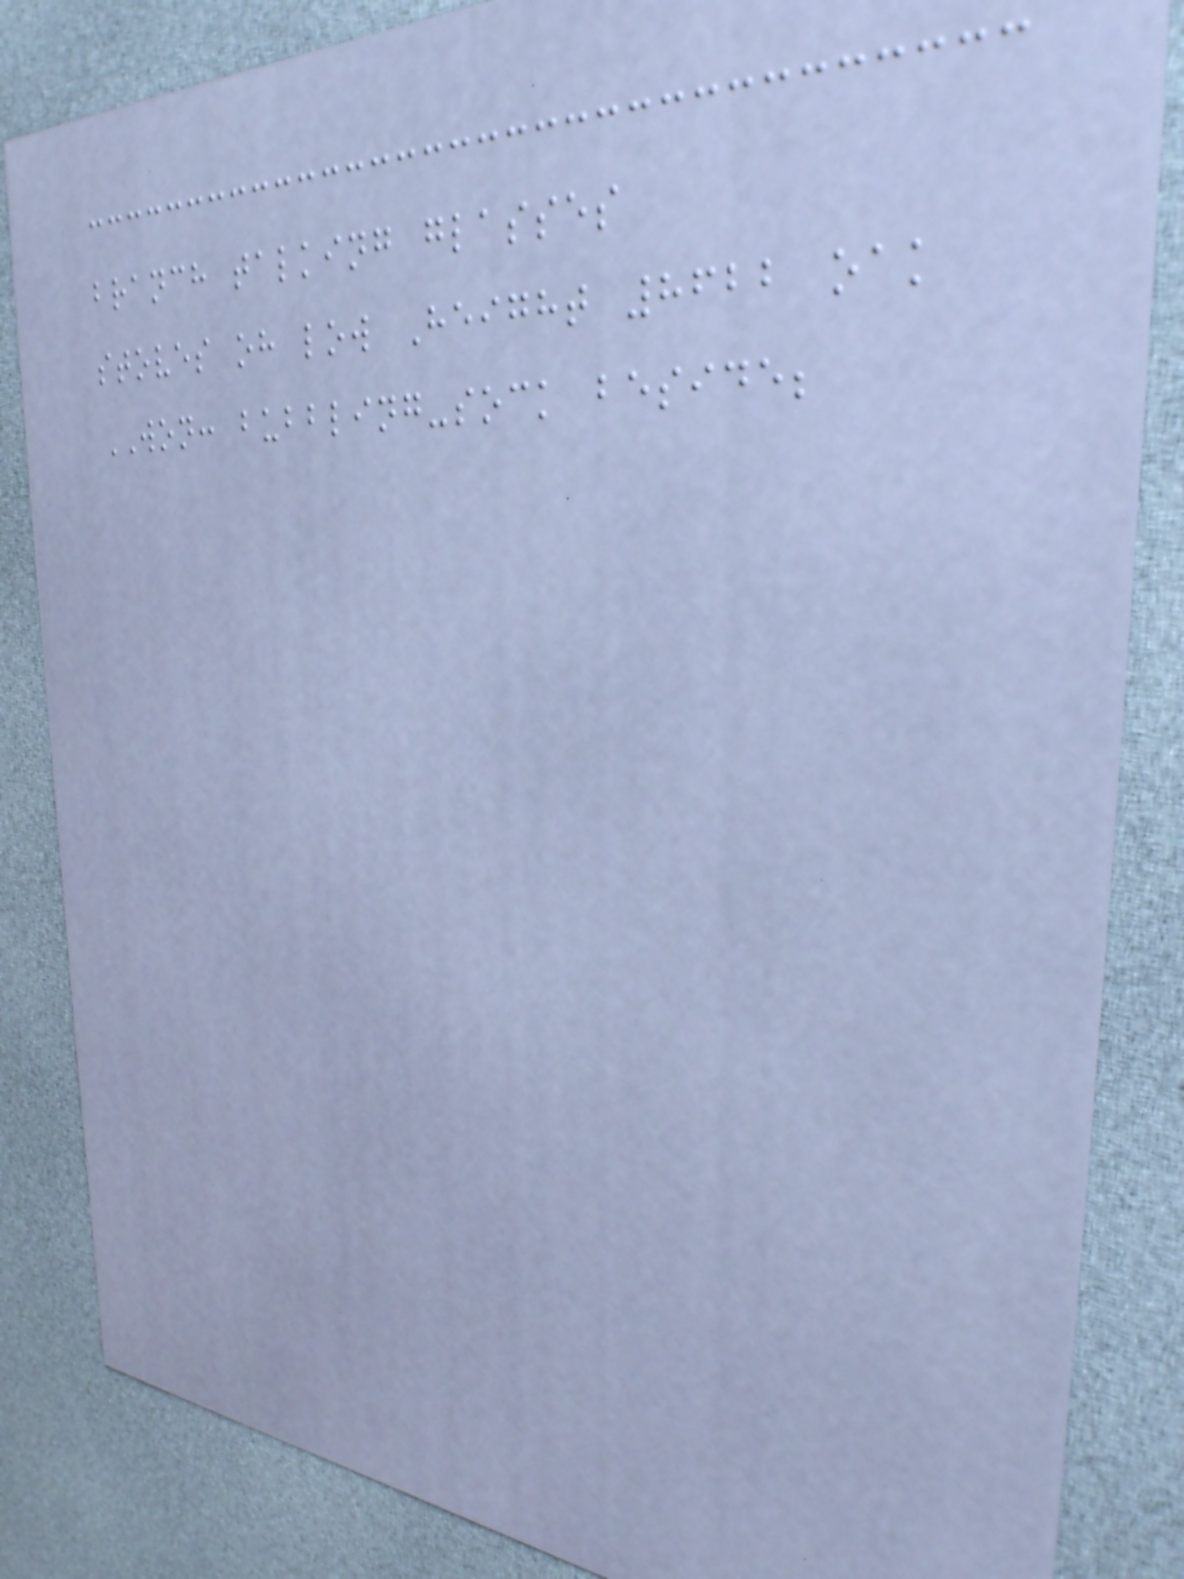branch talking glasses
stoves oh low Height 8622 oak
WON: bubbling-sock beside;
